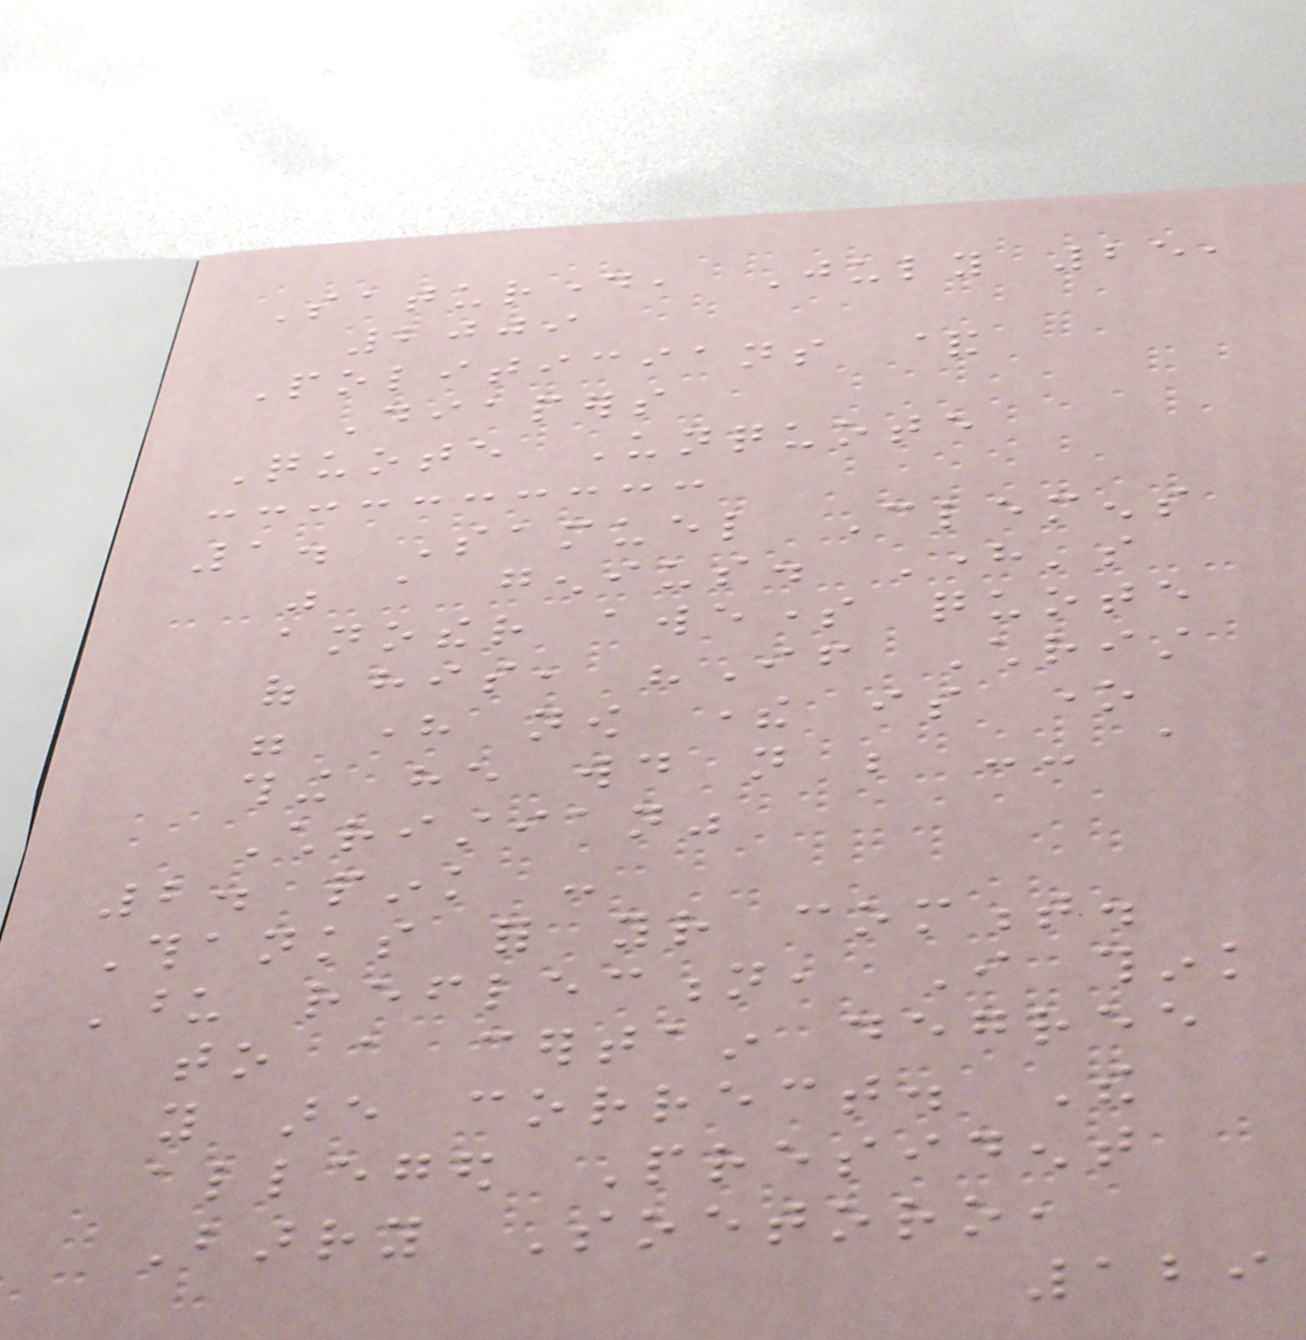Saturday, July 25,
2009
Politicians &
Diapers
Quote Unquote
1. Samuel Clemens
was a genius. Here's
another awesome quote
of his, "If Christ
were here now there is one
thing he would not be -- a
Christian"
2. pink -
Thanks for your comment.
Upon reflection, I think
to a certain degree
you are correct. The
alleged President
Barry Soetoro,
129
